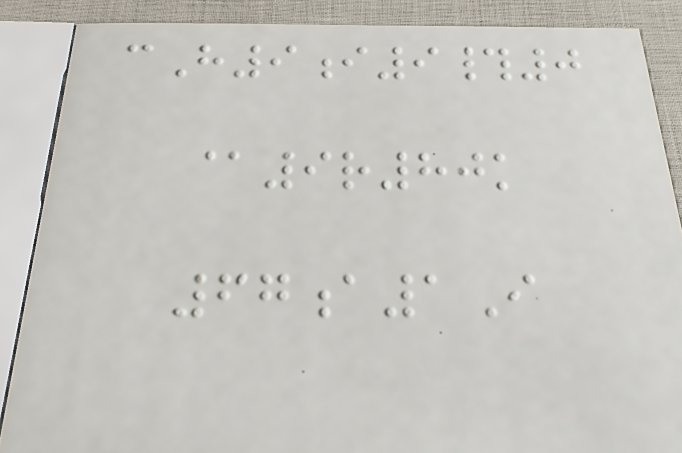cH9i9#0
@9r80k
67a1I
